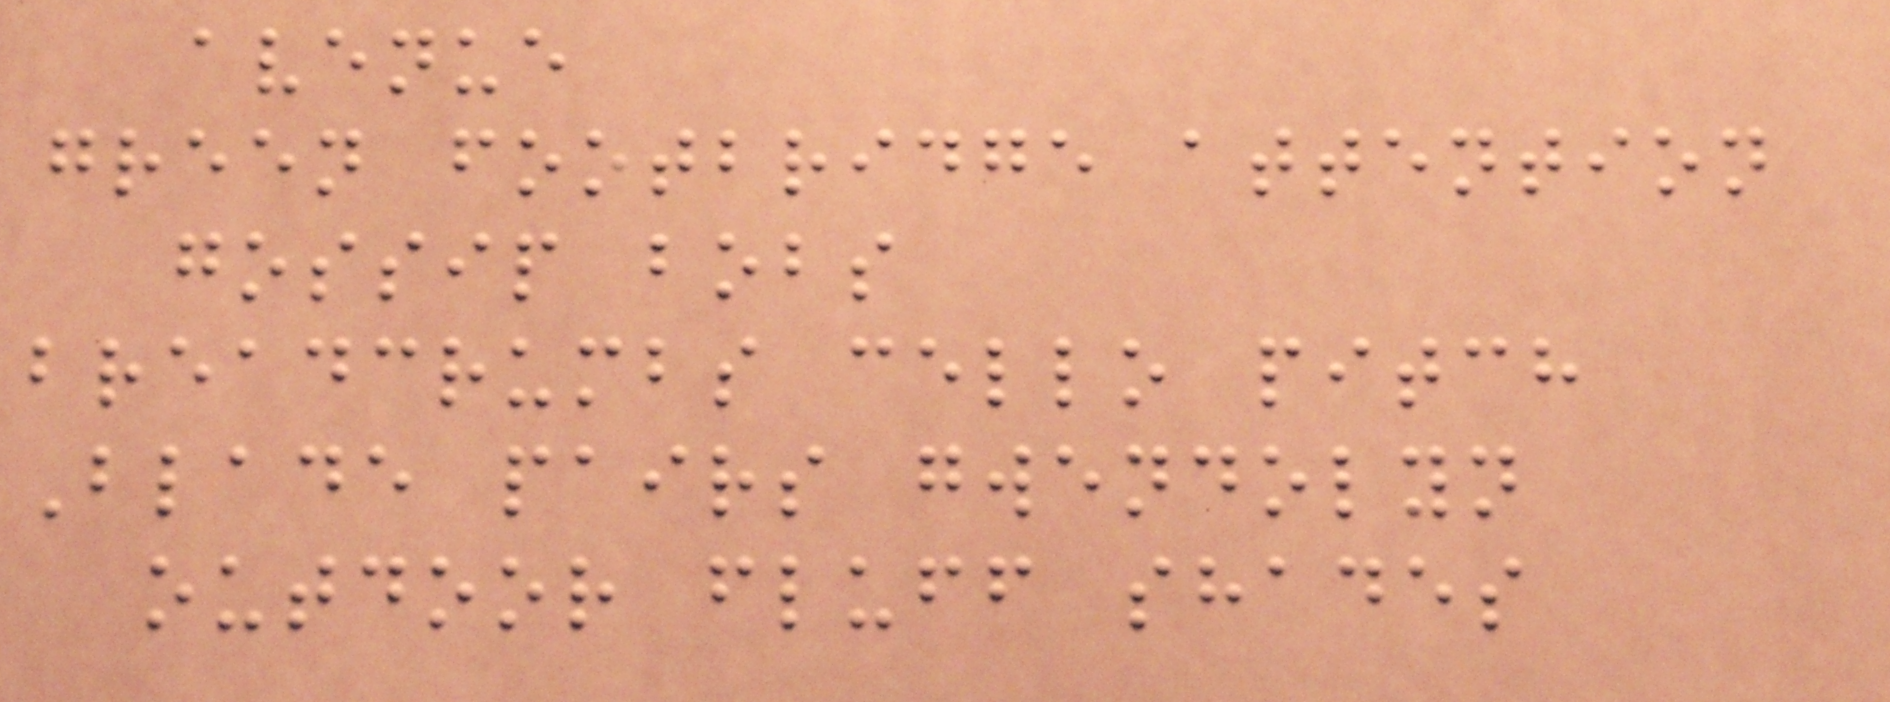avenue
green footbridge attention
gossip bobs
breadcrumbs cello pitch
Blade pairs gwendolyn
outdoor fluff shades
